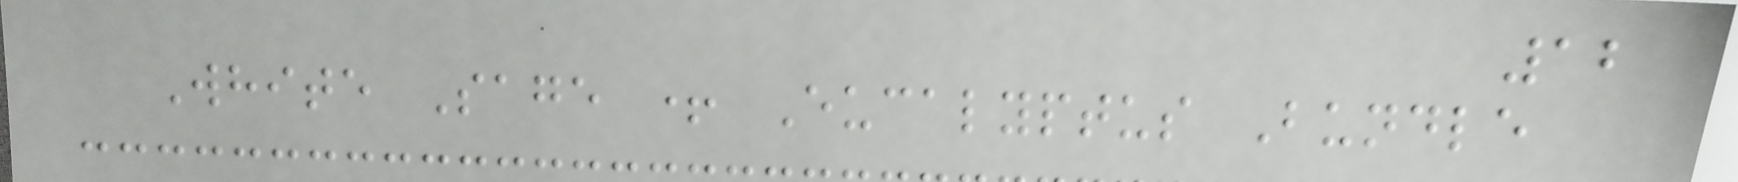12
White Sage + Eucalyptus Bundle
